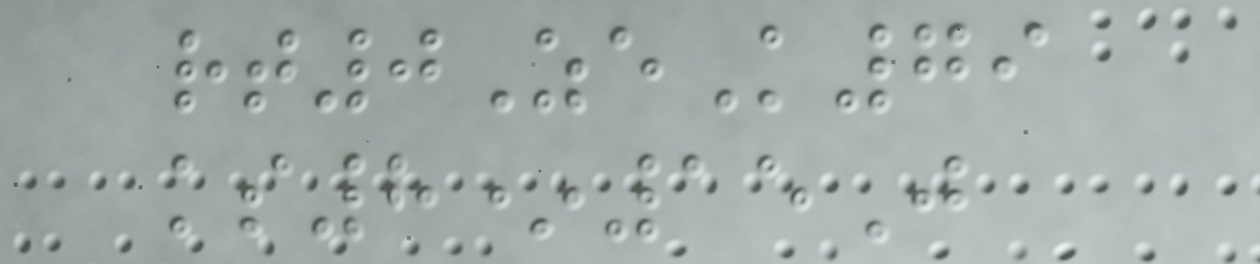rt0ZeK79
ks8*15J
